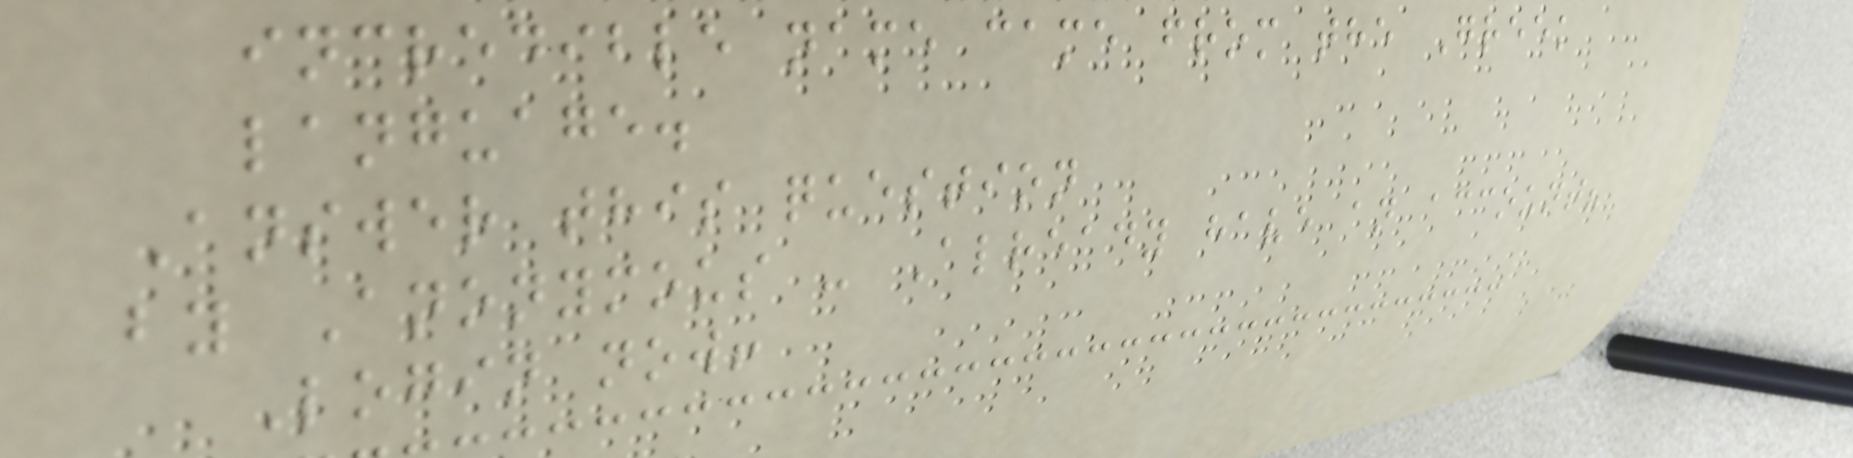incredible name came from the Greek
language.
Answer this question
by Anonymous - Already have an account?
Login now!
